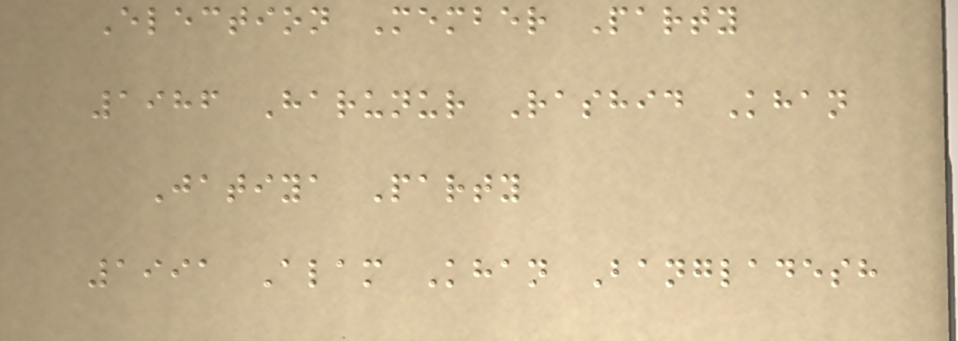Election Member Party
1986 Harunur Rashid Khan
Jatiya Party
1991 Alam Khan Bangladesh
